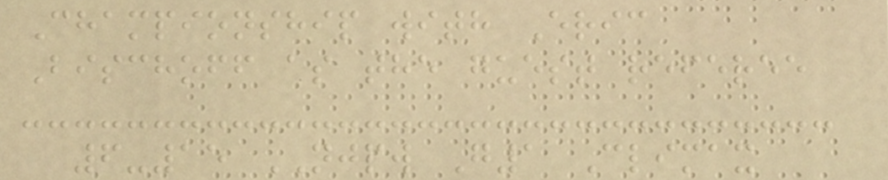Championship with Eric
Bischoff as the guest referee
6-15 NJPW G1 Climax
